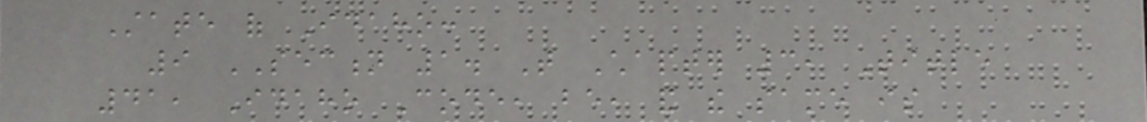State of Idaho:
9 SECTION 1. That Chapter 3, Title
41, Idaho Code, be, and the same is
